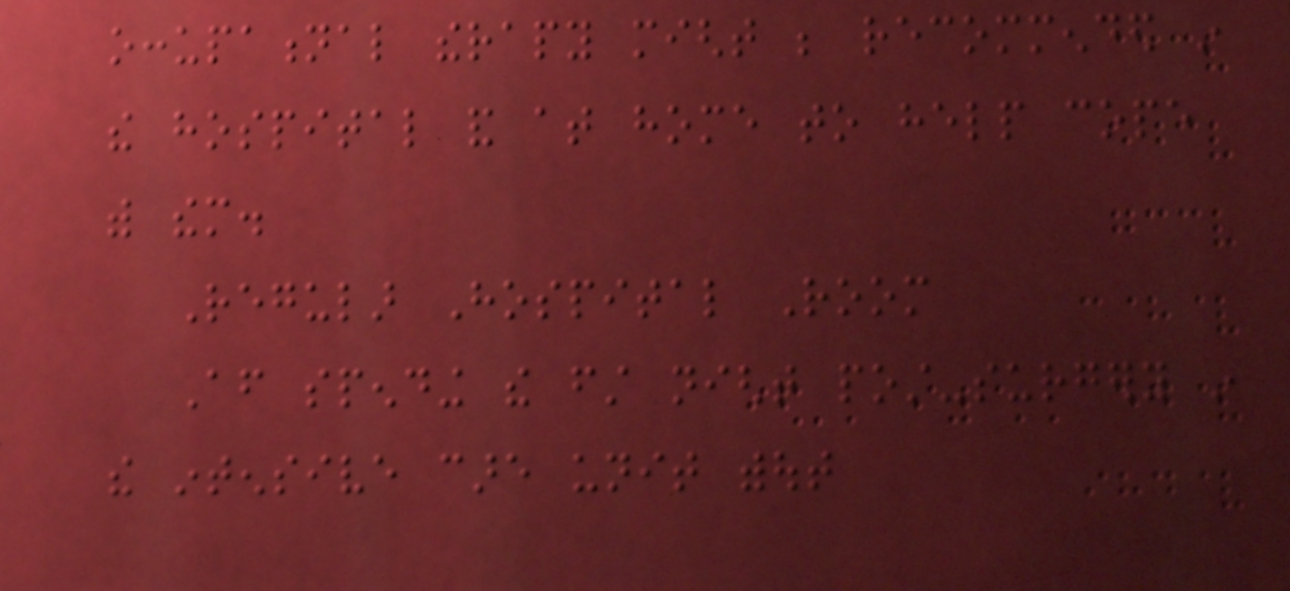occupational therapy might be recommended in
the hospital and at home to help cope
with them.
Regular Hospital Room
After spending the first night post-surgery in
the intensive care unit without
